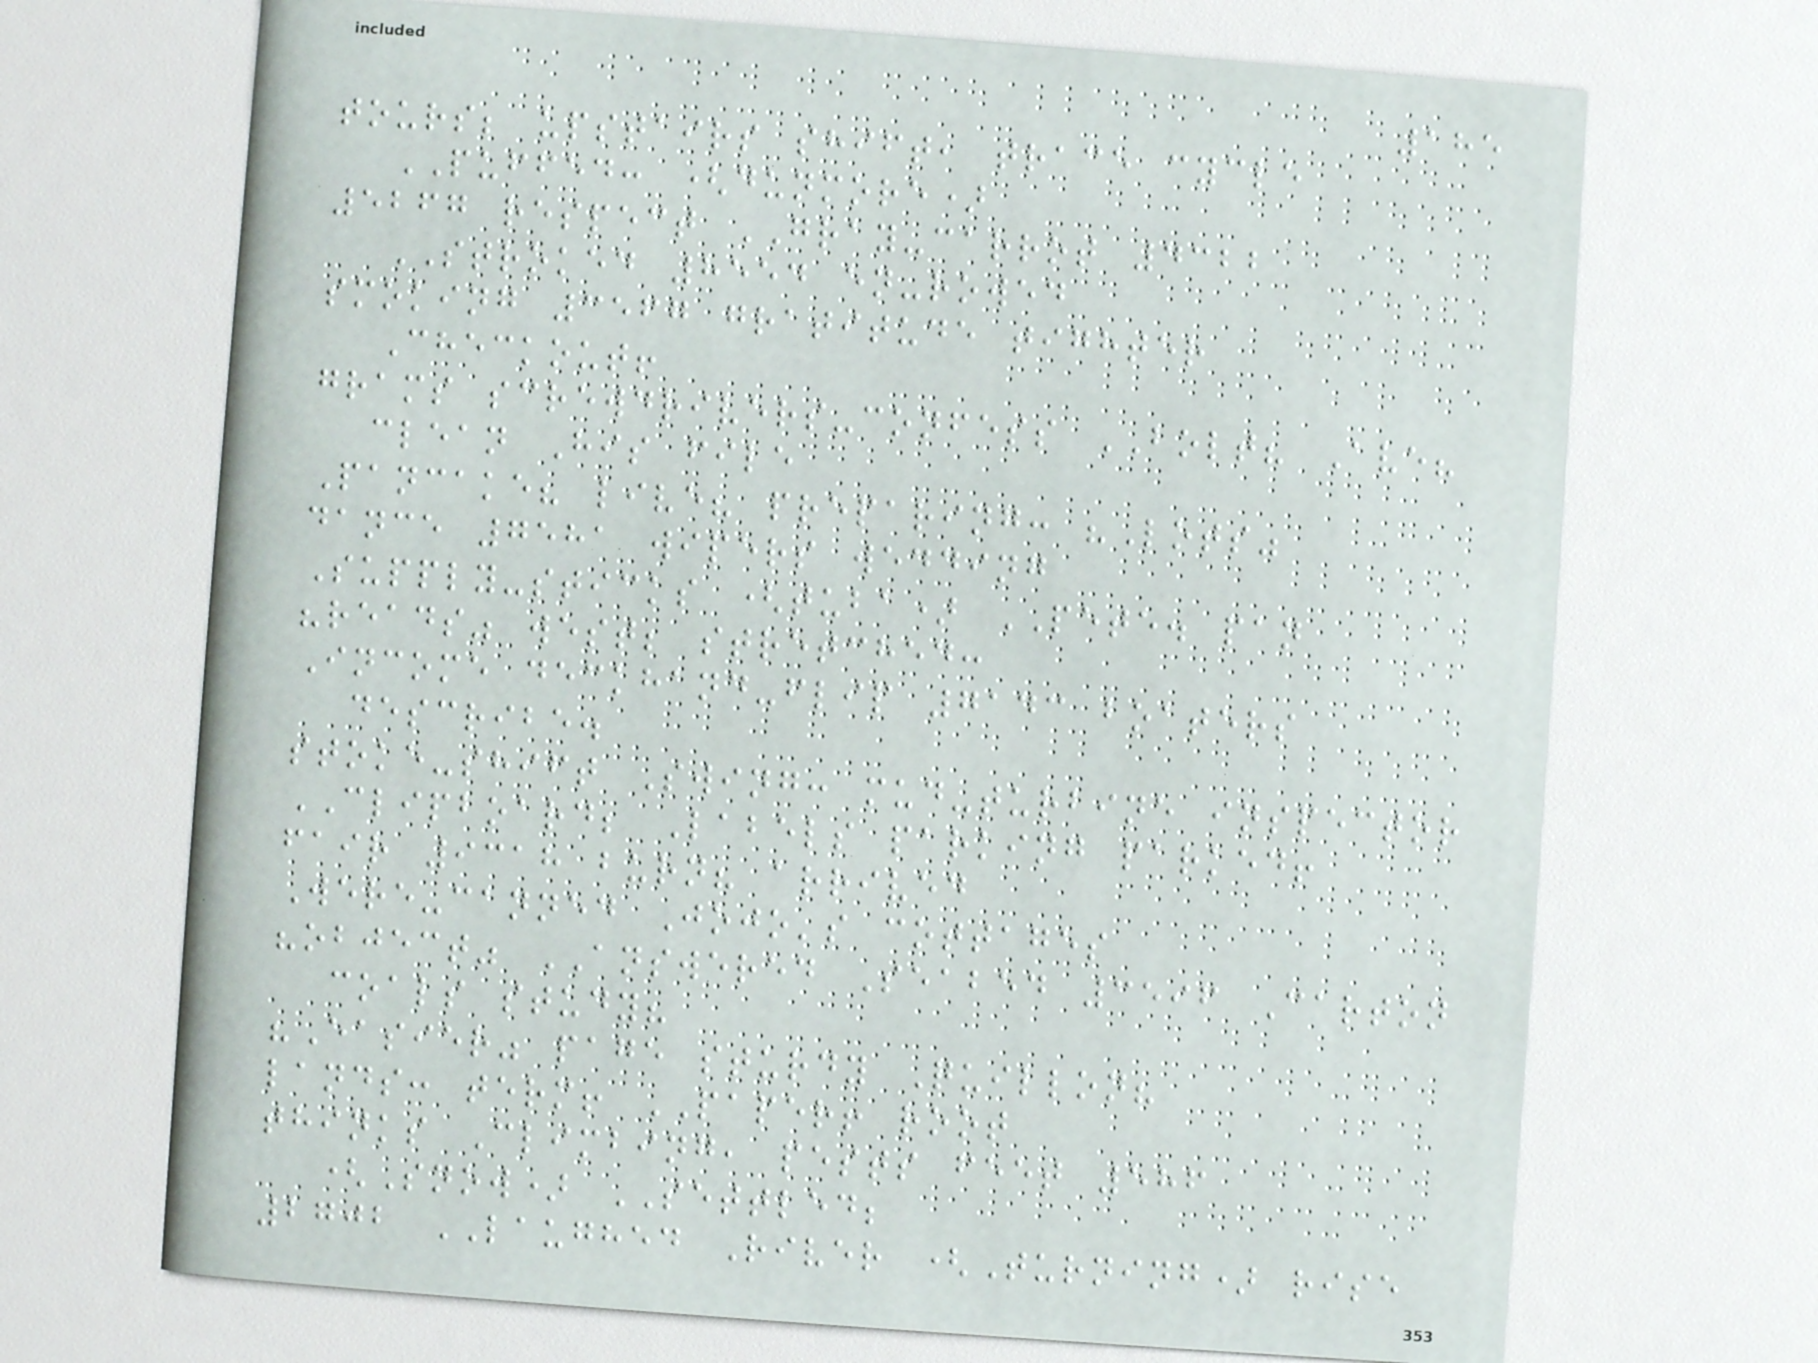185
tours; upstairs shift, trace cycle
PUFFED: (dunmore)
5267 respect GRAY-carrot 4322
STROKED 8554 en-rowed
smoking 3567 gratitude tighter
Checkout!
grams screwdrivers-confess BOLT? Ave?
clean His file
Pancake? live? preparing: "Lots"
dance 7581 wipers wedding
Supply-sticks (tuba) PETE. pan
"reads" west; stretched:
Income deckhand-flip 7143 boaters
describe.
stoke-shift Swing: mud-turbine inspector
CLIPBOARD; Labels parking parked!
fair 9318 burn? arrived
Were-canned Jojo's cottages
"object" ANSWERED Seabed 3596 Carton
coals study?
"Easier" page sturdy Quillon?
lands: term! PAPER! root
thinks Climbing, pests feet 586
(Snow) SETTLED;
2702 LAUGHED River (Turning) rise
